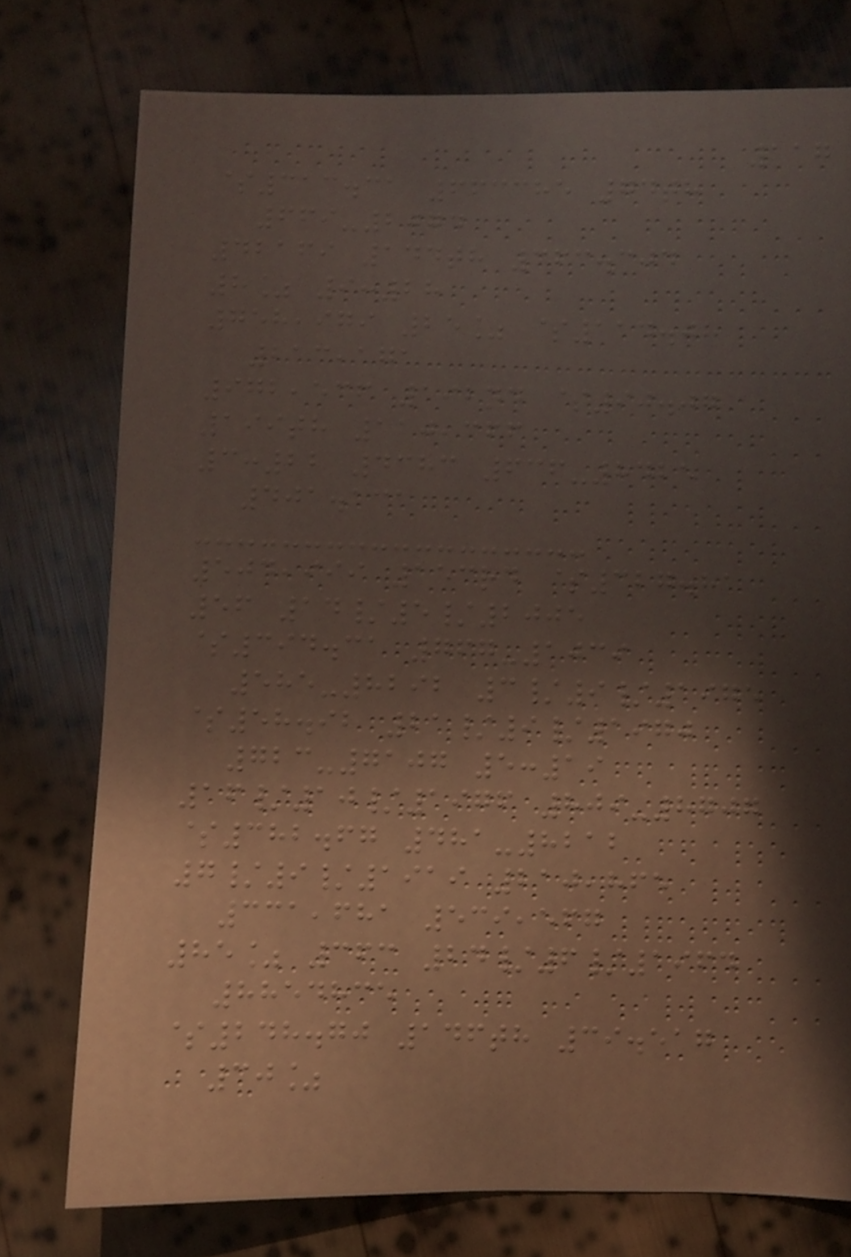117
$313.31 663385 74th
669-2074
42169 144th 463.304
8% 9:28
758,979 25% $114.08
213,171
972,536 192nd $90.07
199th 110,366
3:22 4383 636-8425
401.131
504,999 153rd $327.81
56 14/5/2005
$394.31 767-1039
585-8292 3/9/1975
$58.92 21/9/1970
723-7107 5:19
16/10/1976 809-8707
$382.67 481-8212
7/9/1919 210,865
331,681 539,567
85% 363 24/6/1964
8854835
$248.70 146th 39.517
30%
